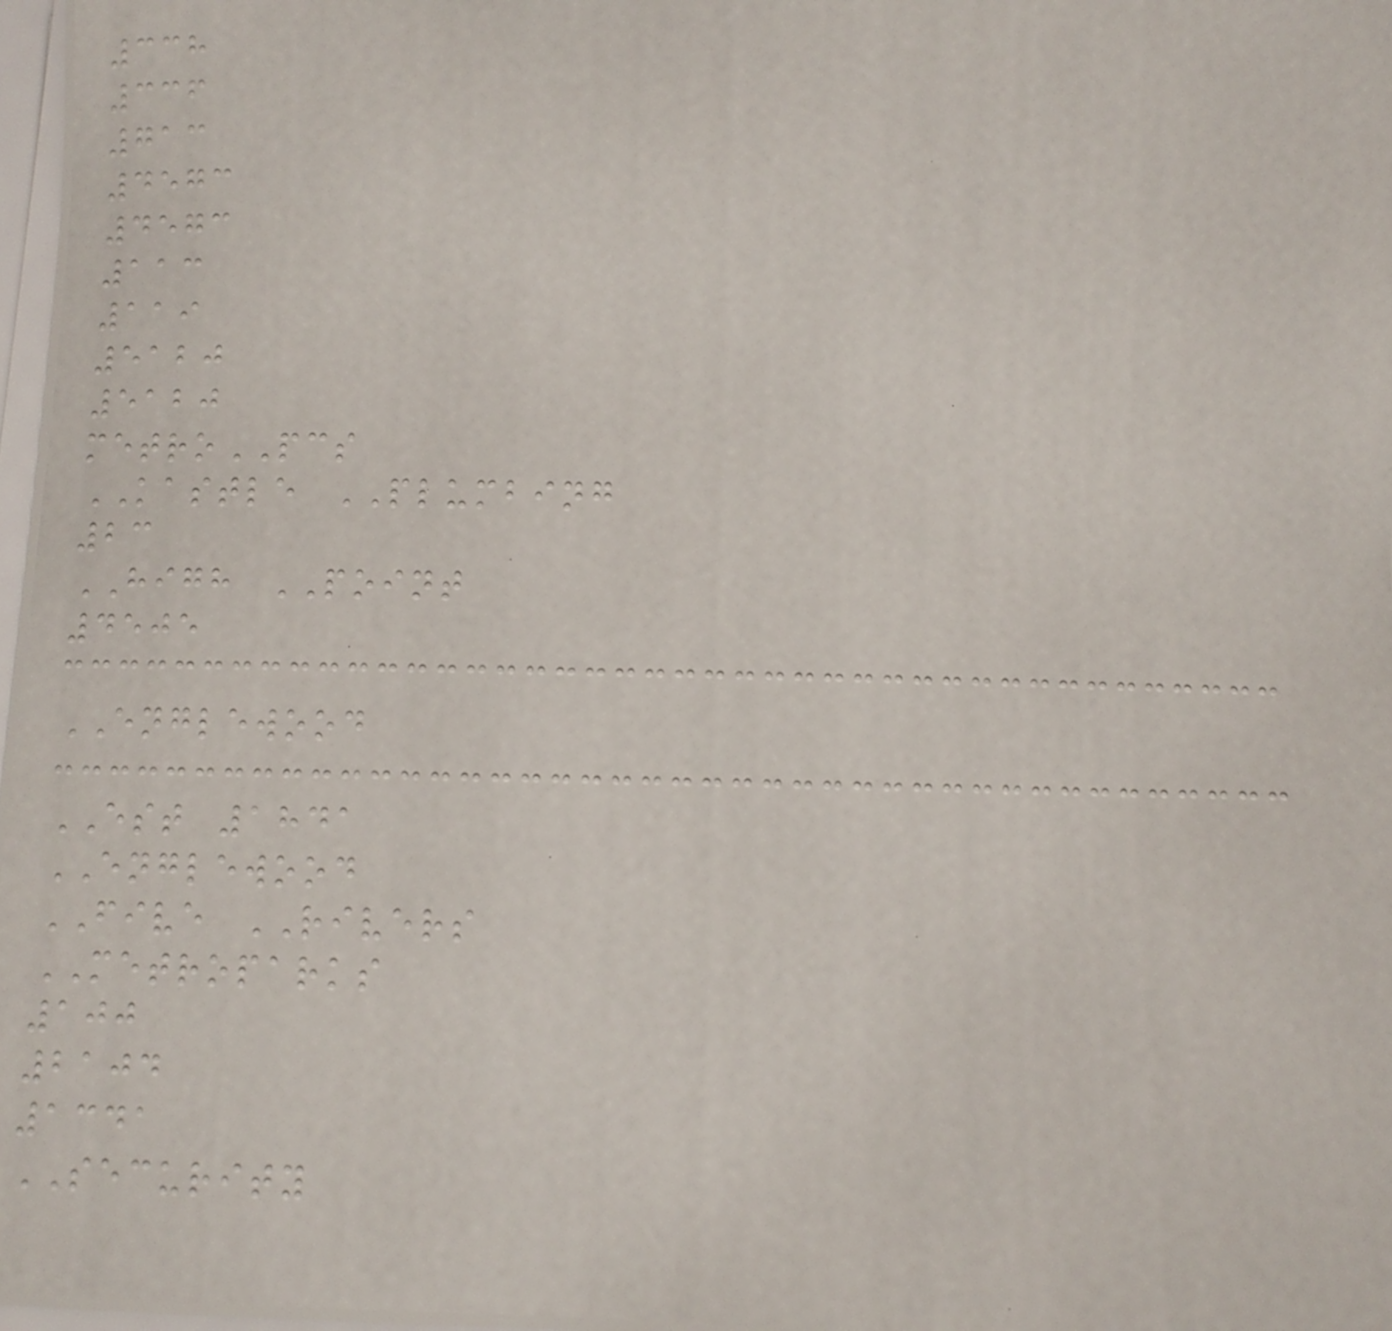338
336
713
4573
4573
113
119
5120
5120
metroPCS
KASTLE PLUMBING
23
HIGH POINT
4505
ENGLEWOOD
EST 1841
ENGLEWOOD
FIVE RIVERS
METROPARKS
100
2104
1341
SECURITY
